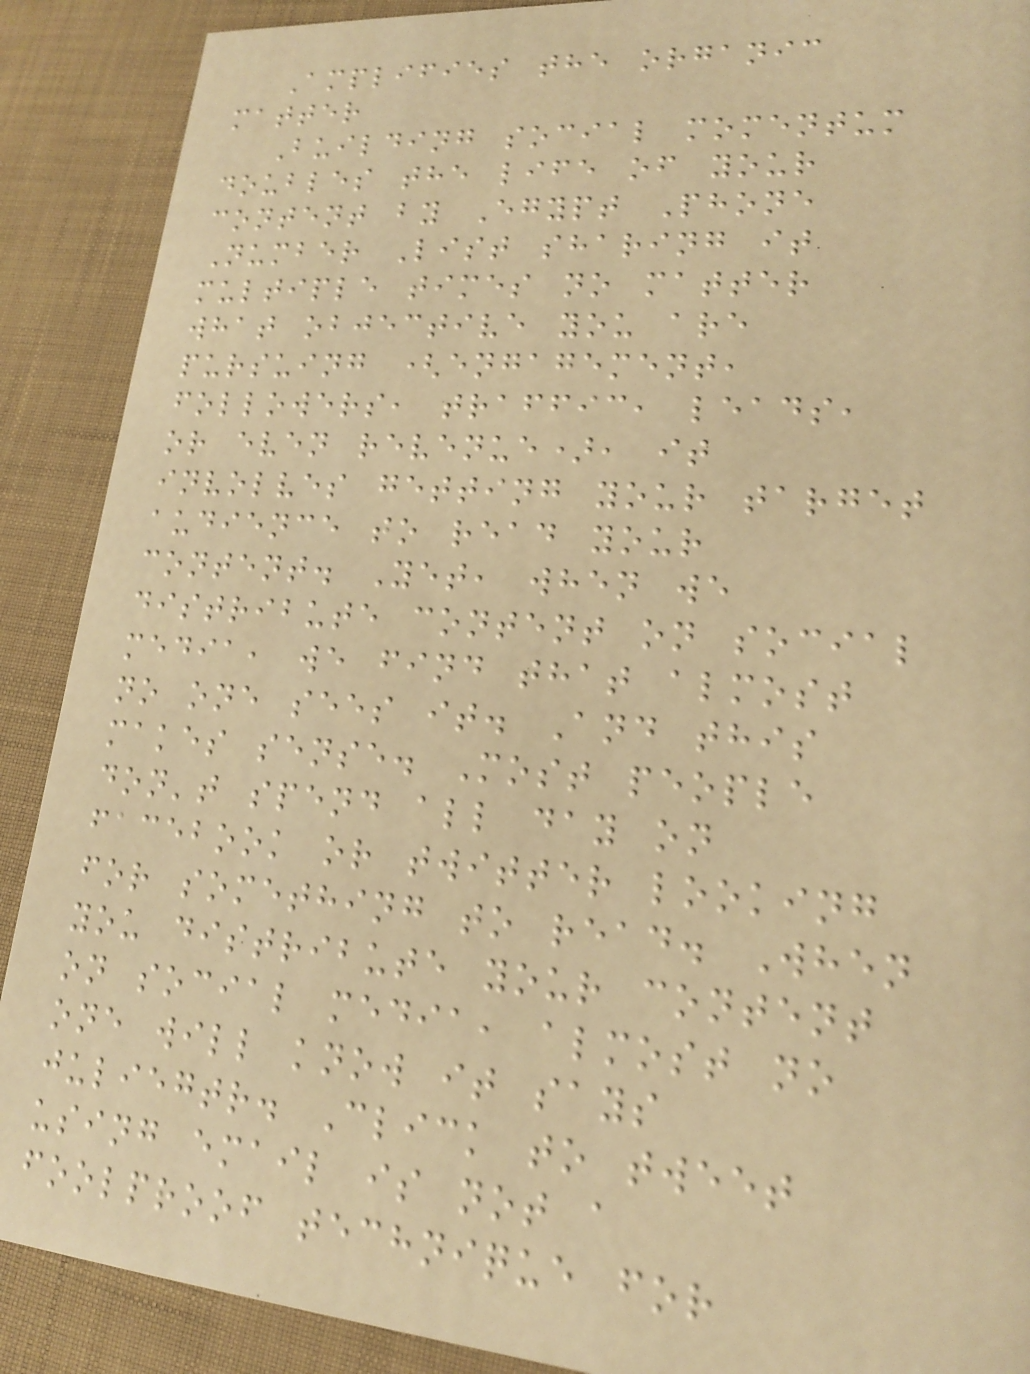Amplifies the organic
matter
Building social momentum
doubles the life of your
content by Egypt Phone
Number List sharing it
multiple times no matter
what objective you are
pursuing (engagement,
followers, traffic, leads,
or even revenue), it
involves getting your target
audience to read your
content. Yet, when we
distribute content on social
media, we find that almost
no one sees it. And this
makes sense. Most people
don't spend all day on
facebook or twitter looking
for something to read. When
you distribute your content
on social media, almost no
one will know it says
juliegtr. Click to tweet
using email is not a
foolproof technique for
